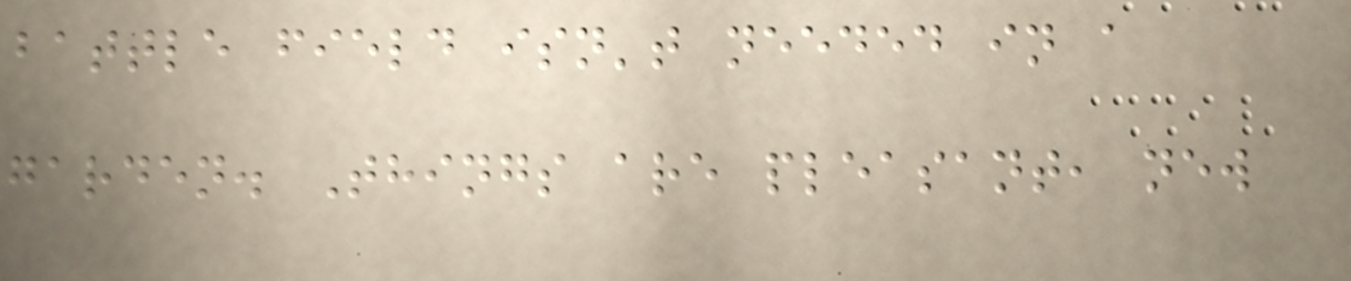battle field isn't needed in a
garden. Things are pleasant, new
